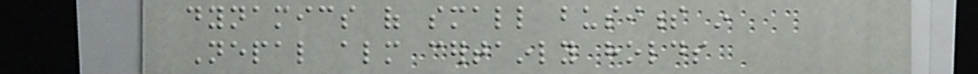dynamics of small business in
Nepal almost certainly holds
